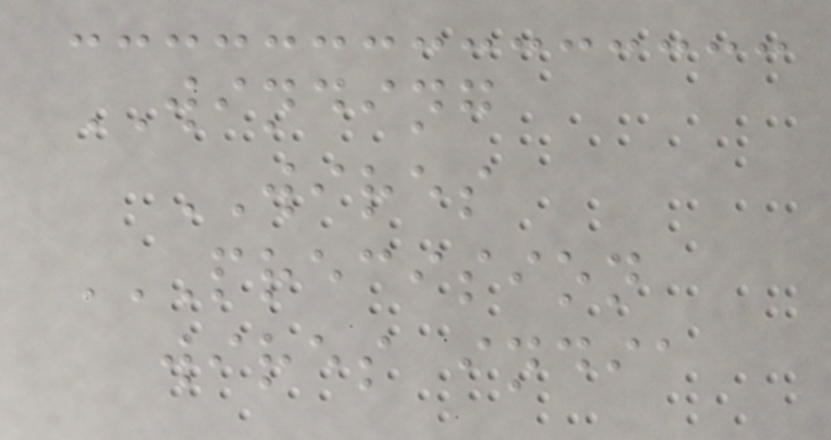WINDING
WIRES
PRECISION
WIRES INDIA
